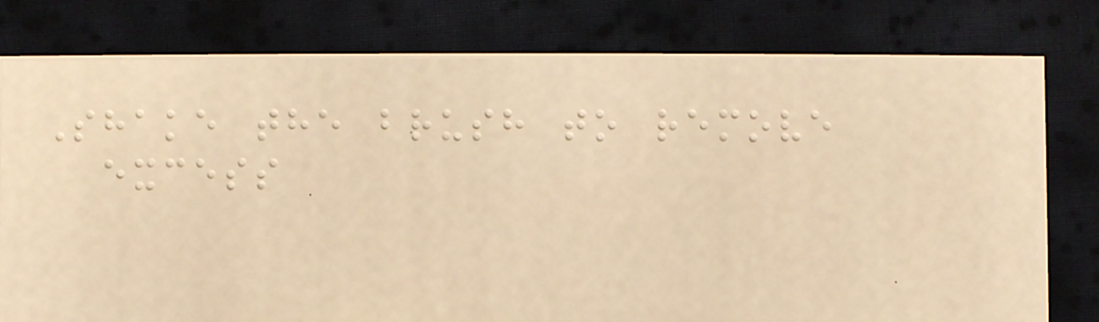Shake the brush to remove
excess
